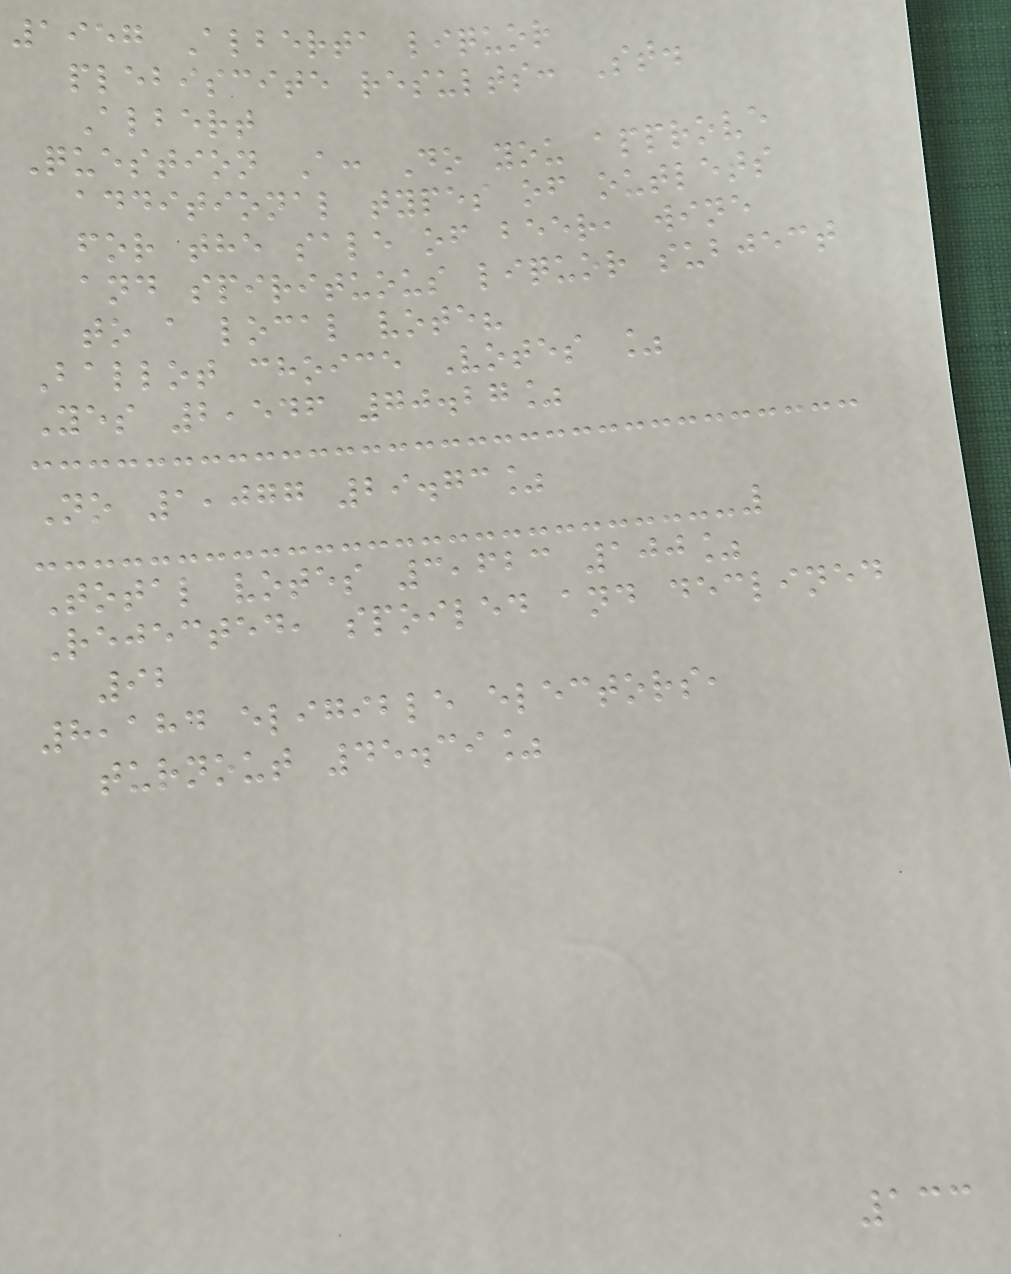1957 Alberta liquor
plebiscite results: St.
Albert
Question A: Do you approve
additional types of outlets
for the sale of beer, wine
and spirituous liquor subject
to a local vote?
Ballot choice Votes %
Yes 2,546 70.27%
No 1,077 29.73%
Total votes 3,623 100%
Rejected, spoiled and declined
92
8,184 eligible electors,
turnout 45.39%
133
